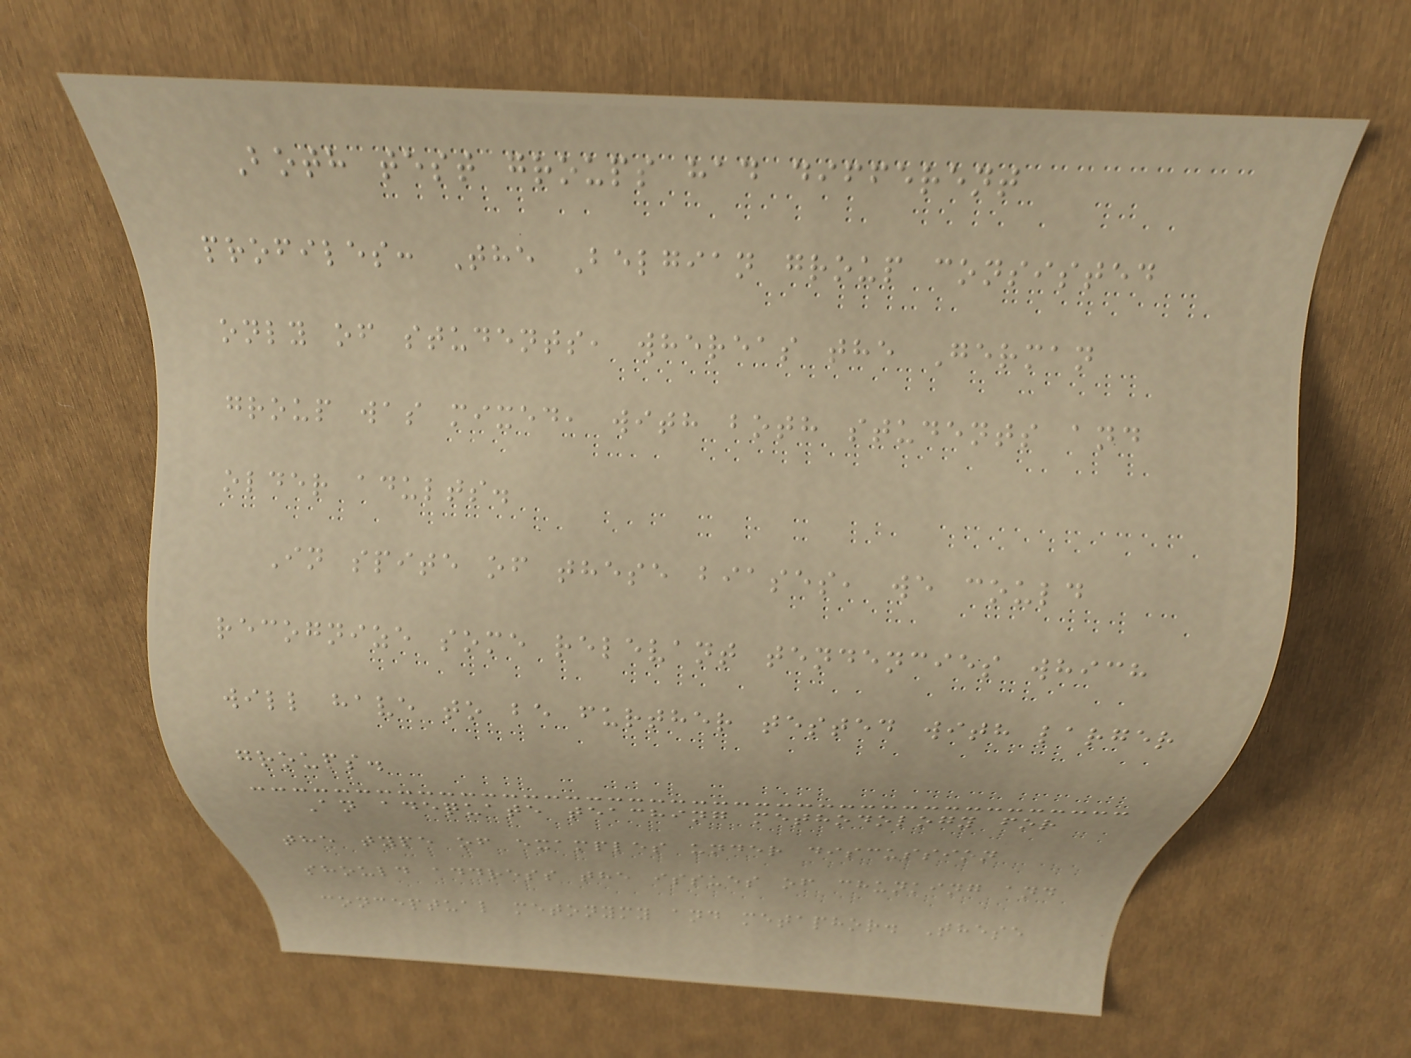Both test groups had different
profiles: The Belgian group consisted
only of students, whereas the German
group was mixed, with both students and
older adults.
In spite of these biases, we could
recognize some relevant tendencies which
will have to be further tested with larger
groups.
An adequate teaching methodology for
the type of examples under discussion
should address the issues of chunking and
conceptual metonymy and metaphor. These
